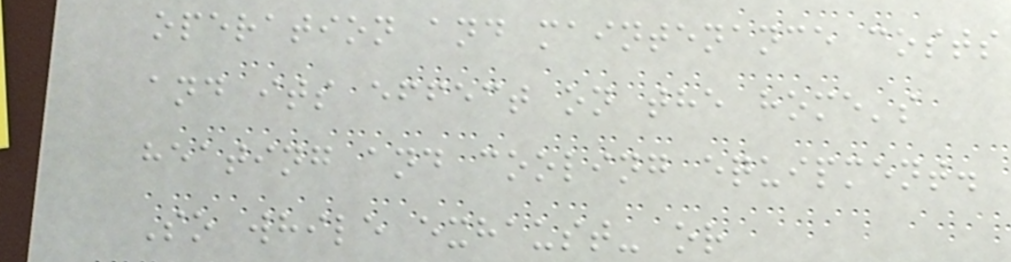operation and maintenance costs
and its effect on the home's
heating and cooling equipment.
So while exhaust- or
